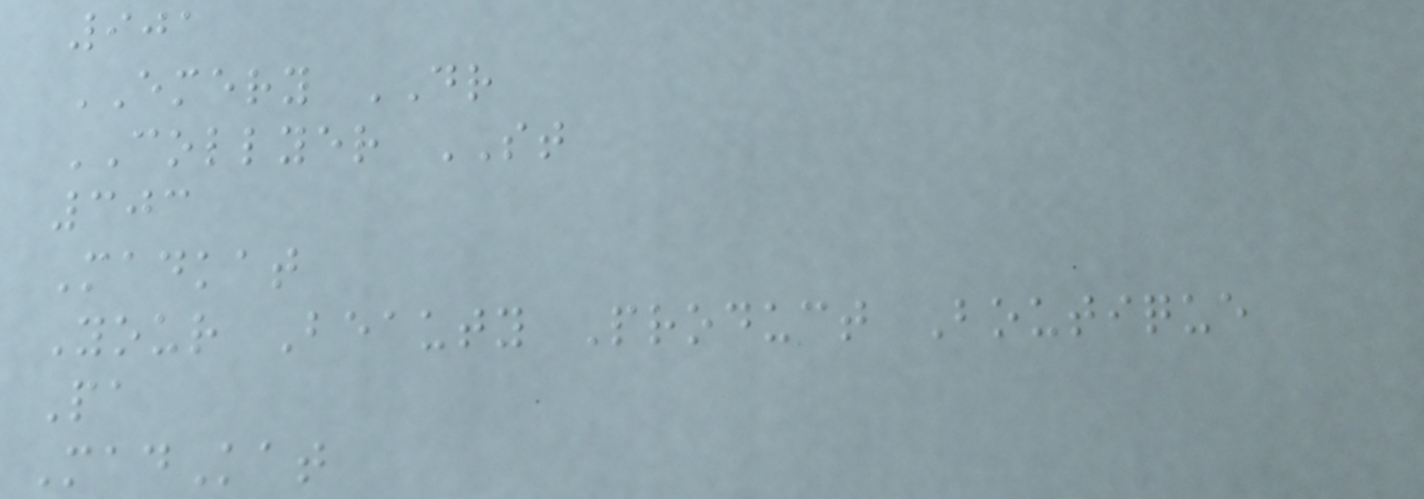901
EMERY DR
COLLYER ST
303
Madkat
Your Beauty Product Boutique
Pa
MadKat
